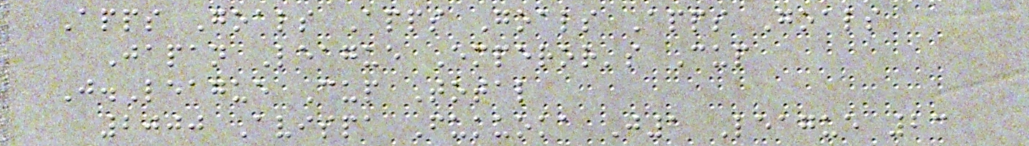Apps Goals Apps Goals Apps Goals
Japan League Emperor's Cup
J.League Cup Total
2000 Avispa Fukuoka J1 League 23
